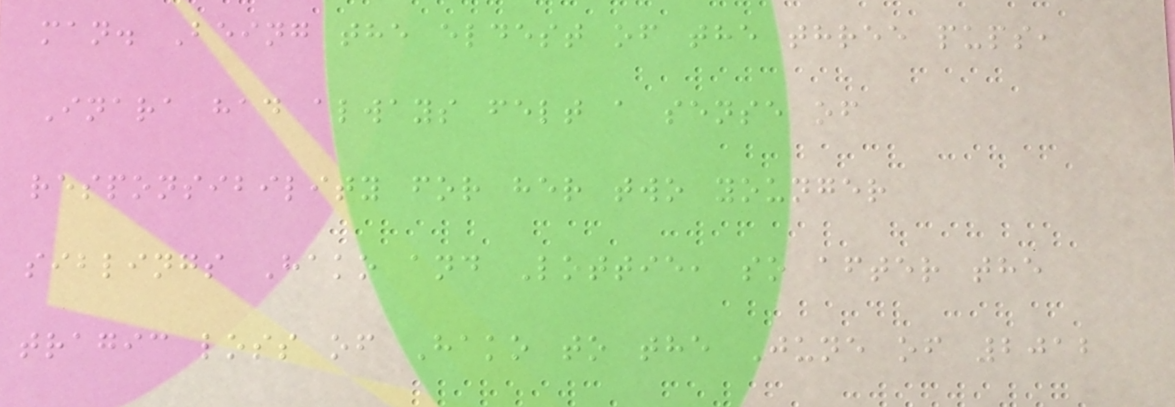man. Being the eldest of the three pups,
Inara had always felt a sense of
responsibility for her two younger
siblings Hako and Lottie, so after the
tragic loss of Hako to the June of 2012
